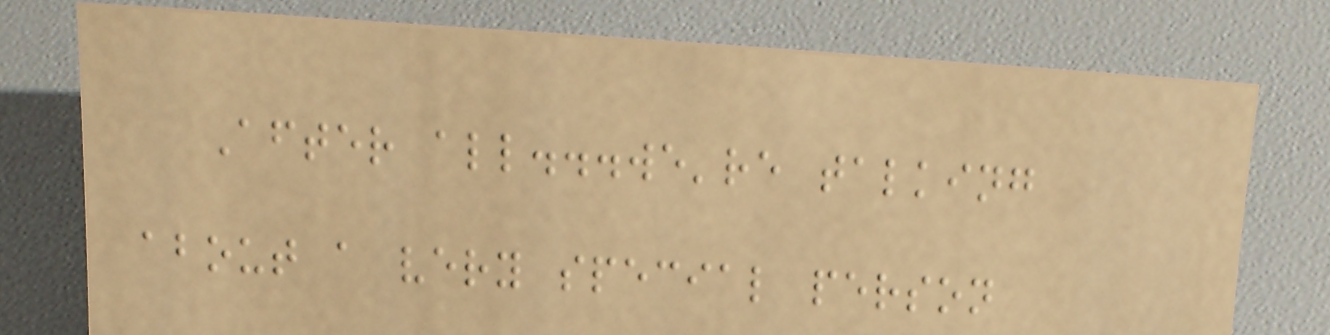After all...we're talking
about a very special person
